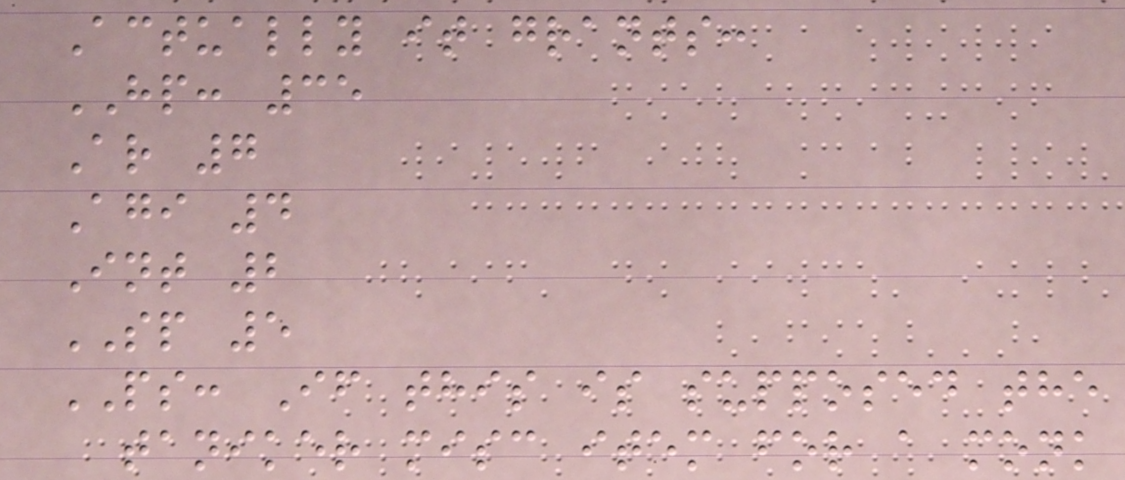Actually it grants:
HP: 35
Ar 7
Agi 4
Int 2
SP 5
PS: If this is supposed the
taniker misc item for a monk
